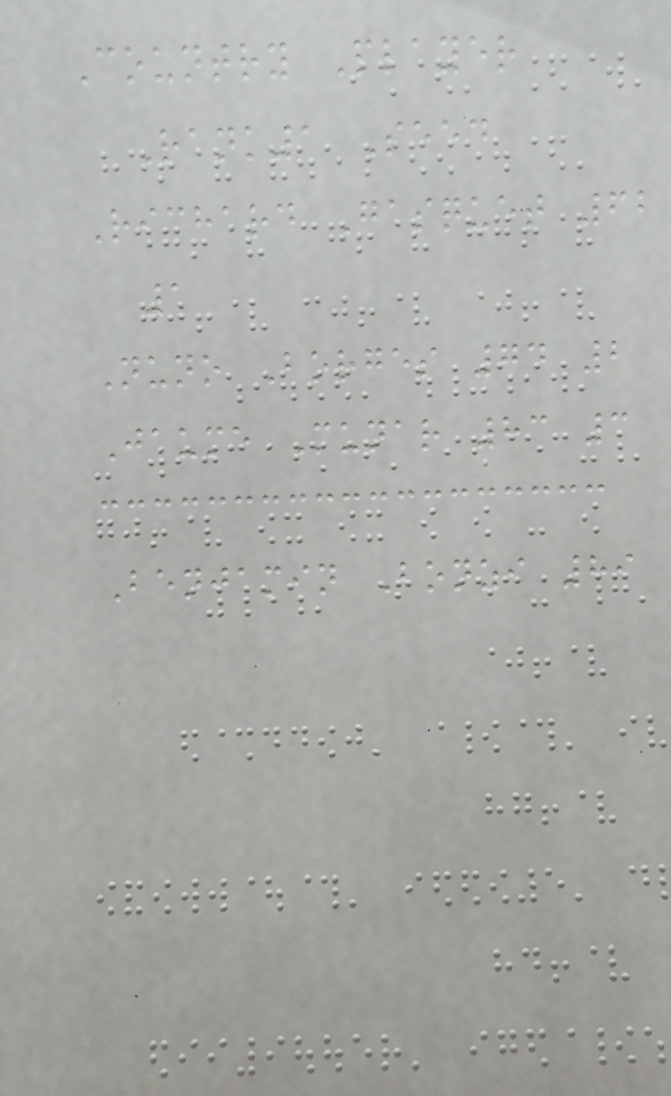Country Player
Rank1 Seed
Richard Gasquet 62
1
Nuno Borges 74 2
Jaume Munar 83 3
Benjamin Bonzi 89
